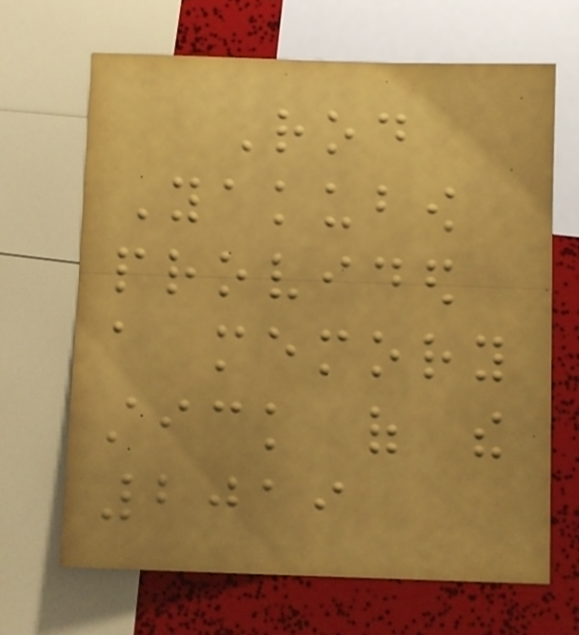Rod
Yakubow
provided
a memory
stick of the
2019
